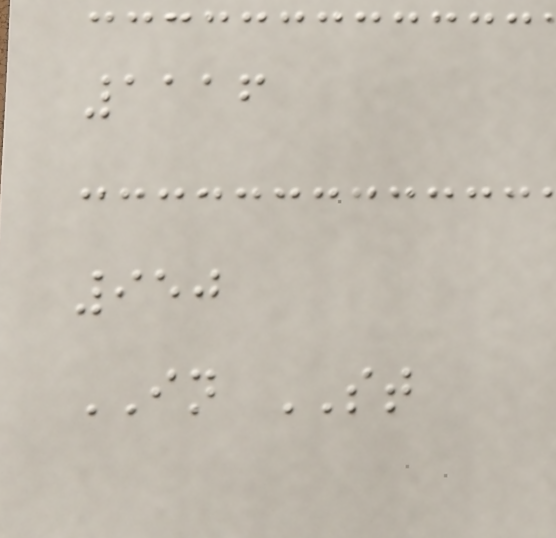1116
950
IN ST
